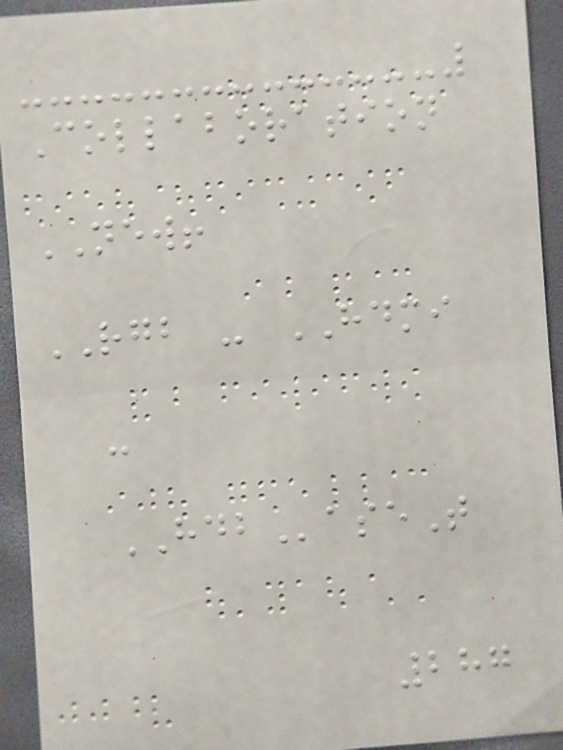Collaboration
NEW!
RGB - HDMI
-
HDBaseT
287
